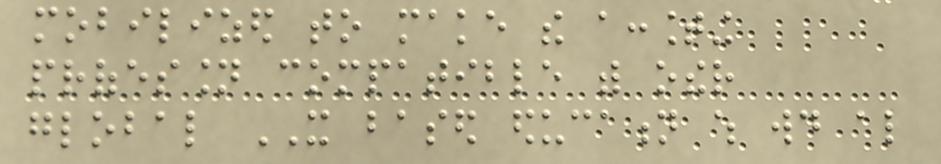mobilized to make the accounting
profession compatible with other
global IT based education which would also
